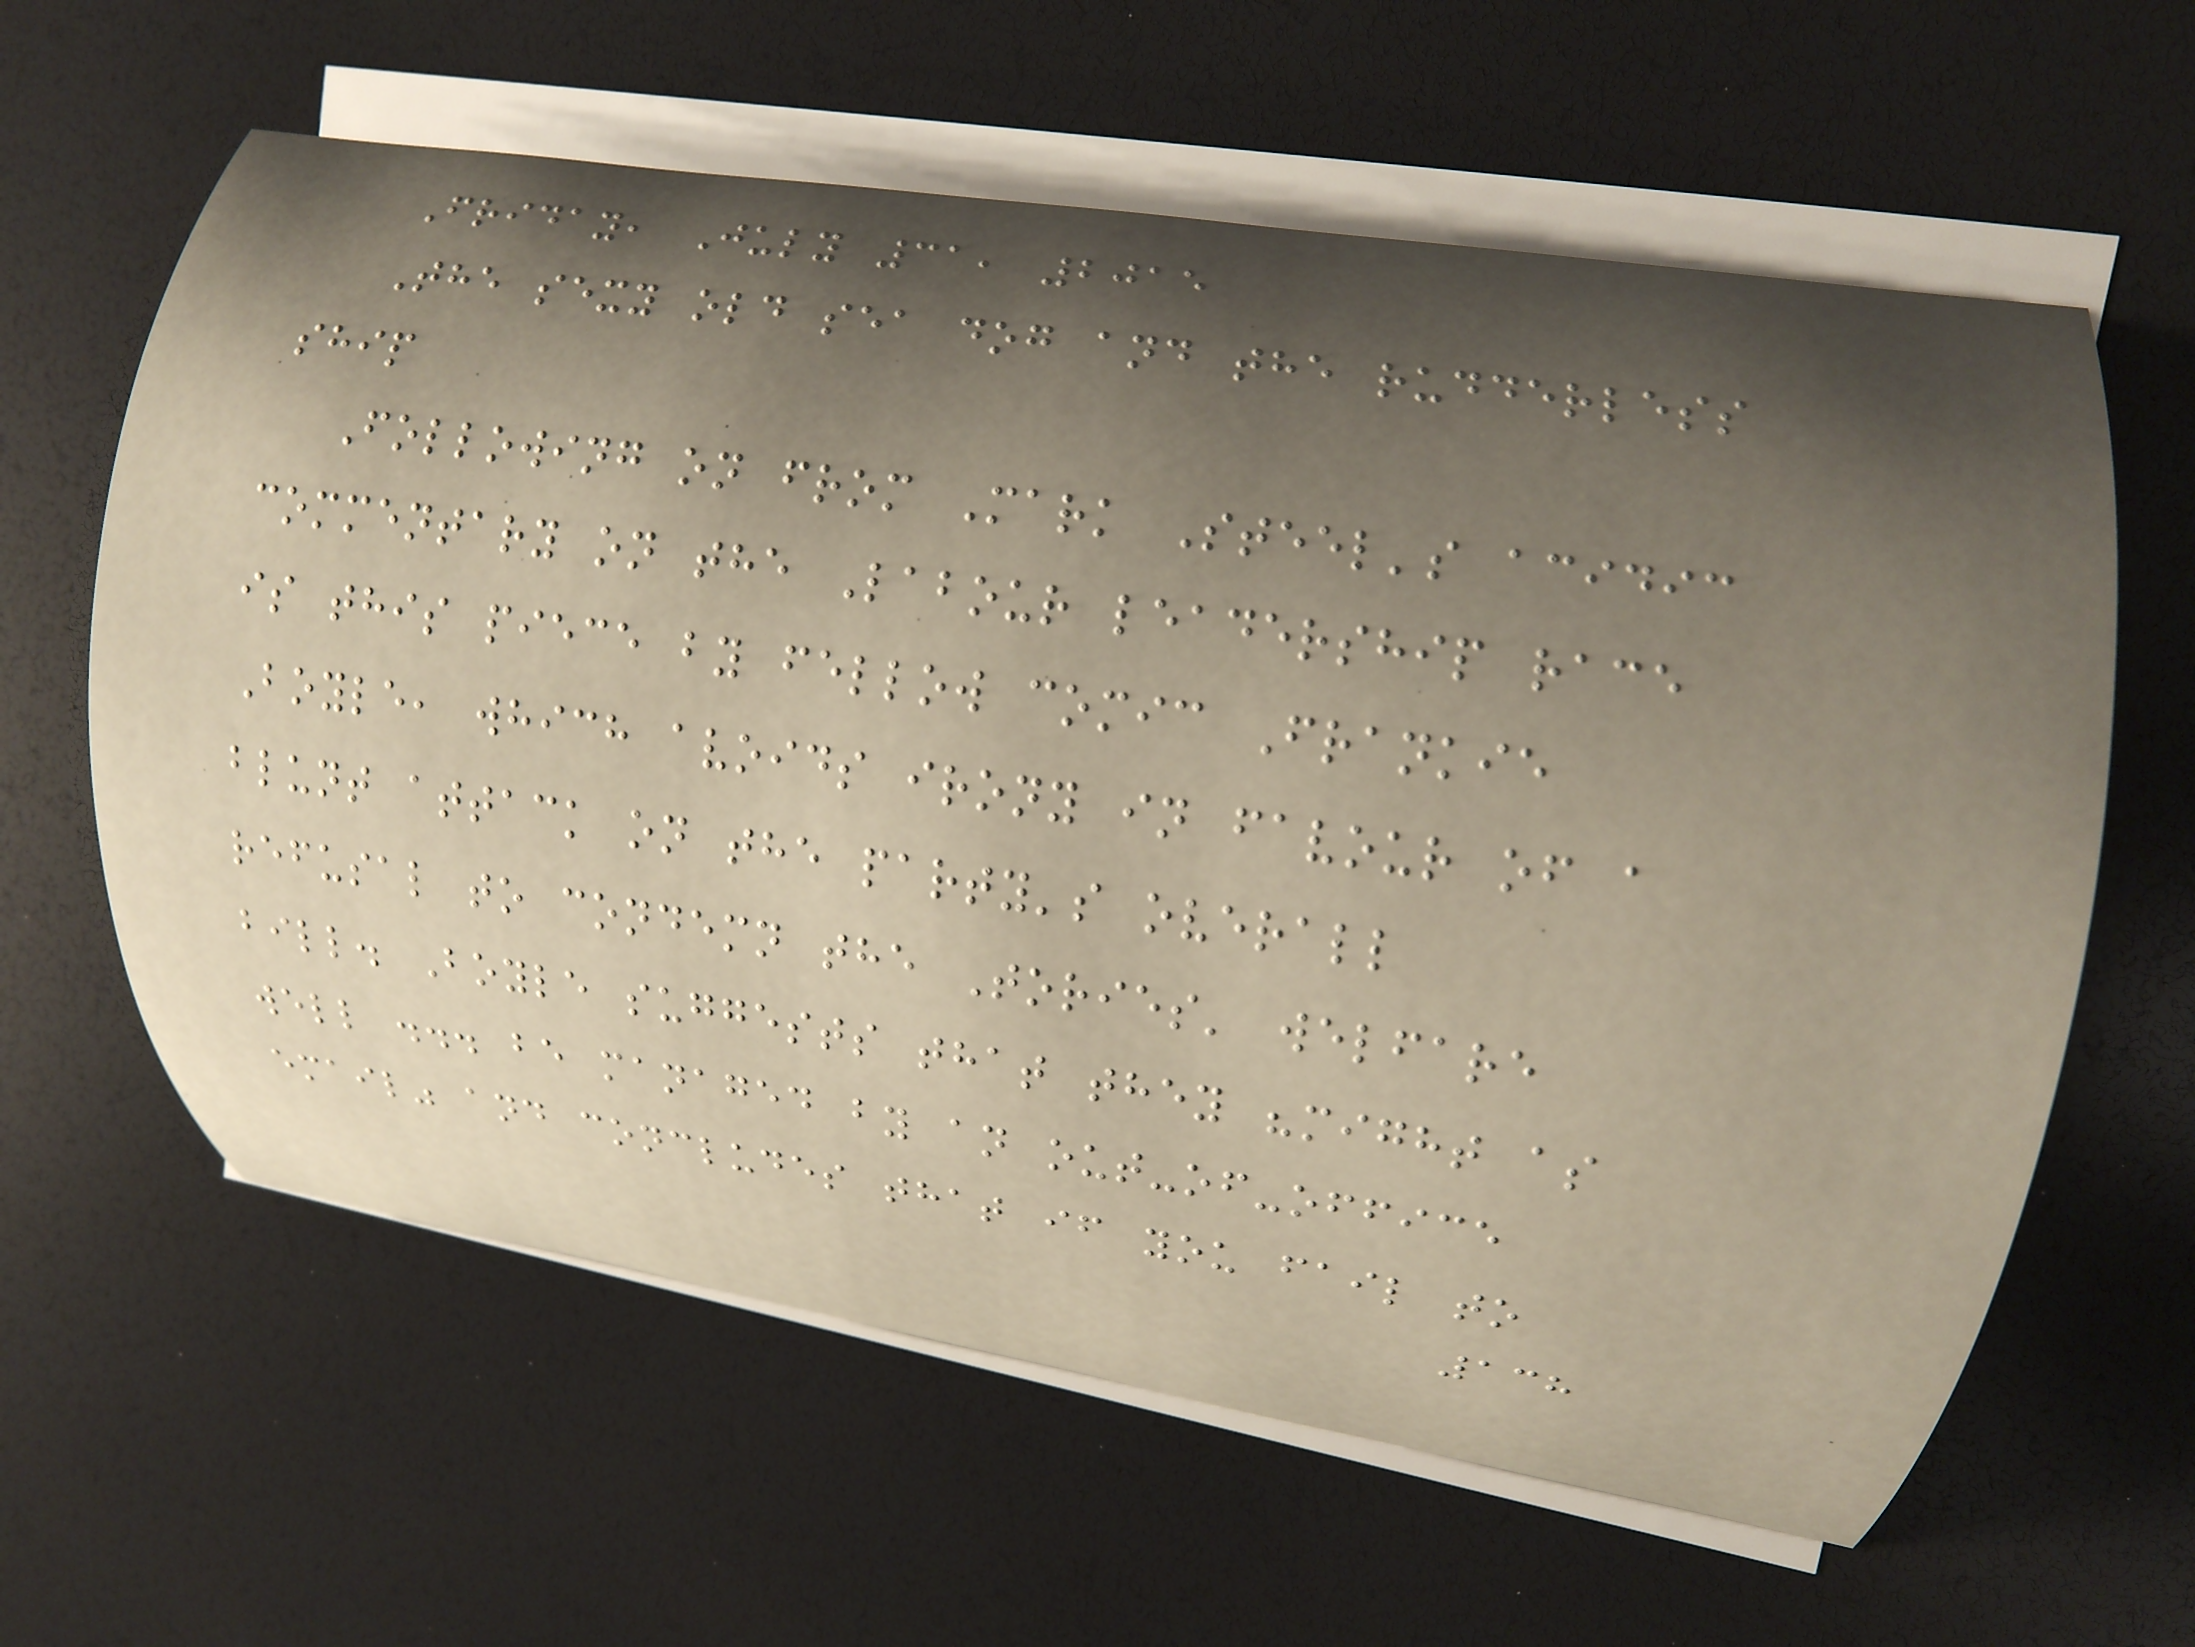Friday, July 31, 2015
The sexy old sea dog and the rudderless
ship
Following on from Mark Steel's acidic
commentary on the Labour leadership race
is this piece by fellow comic Frankie
Boyle, which avoids irony in favour of a
blunt attack on the party's overall
refusal to condemn the Tories' welfare
bill. Boyle suggests that they "might as
well ... be managed by an out-of-office
email" and concludes that if you fail to
138
